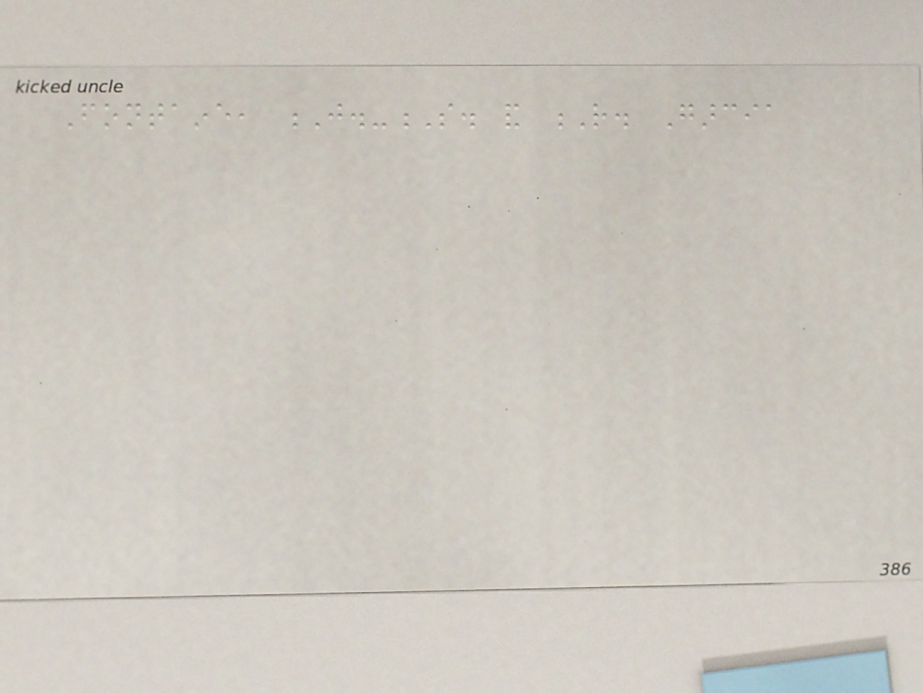Fontaine, J.-S. and R. Garcia
